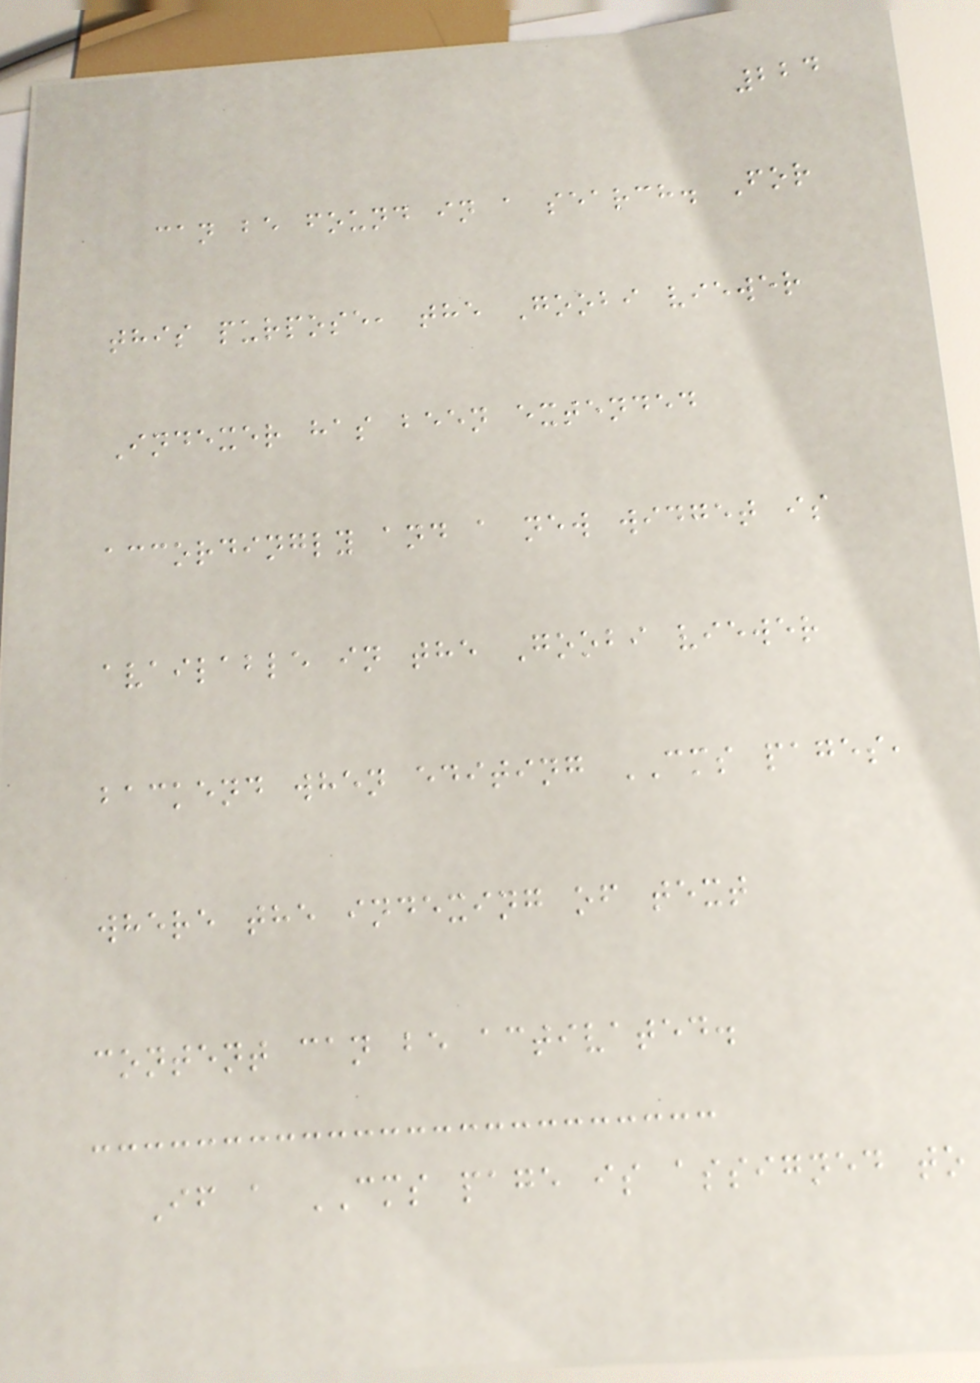224
can be found in a search. For
this purpose, the Goobi viewer
Indexer has been extended
accordingly and a new widget is
available in the Goobi viewer
backend when editing CMS pages,
where the indexing of text
content can be activated.
If a CMS page is assigned to
